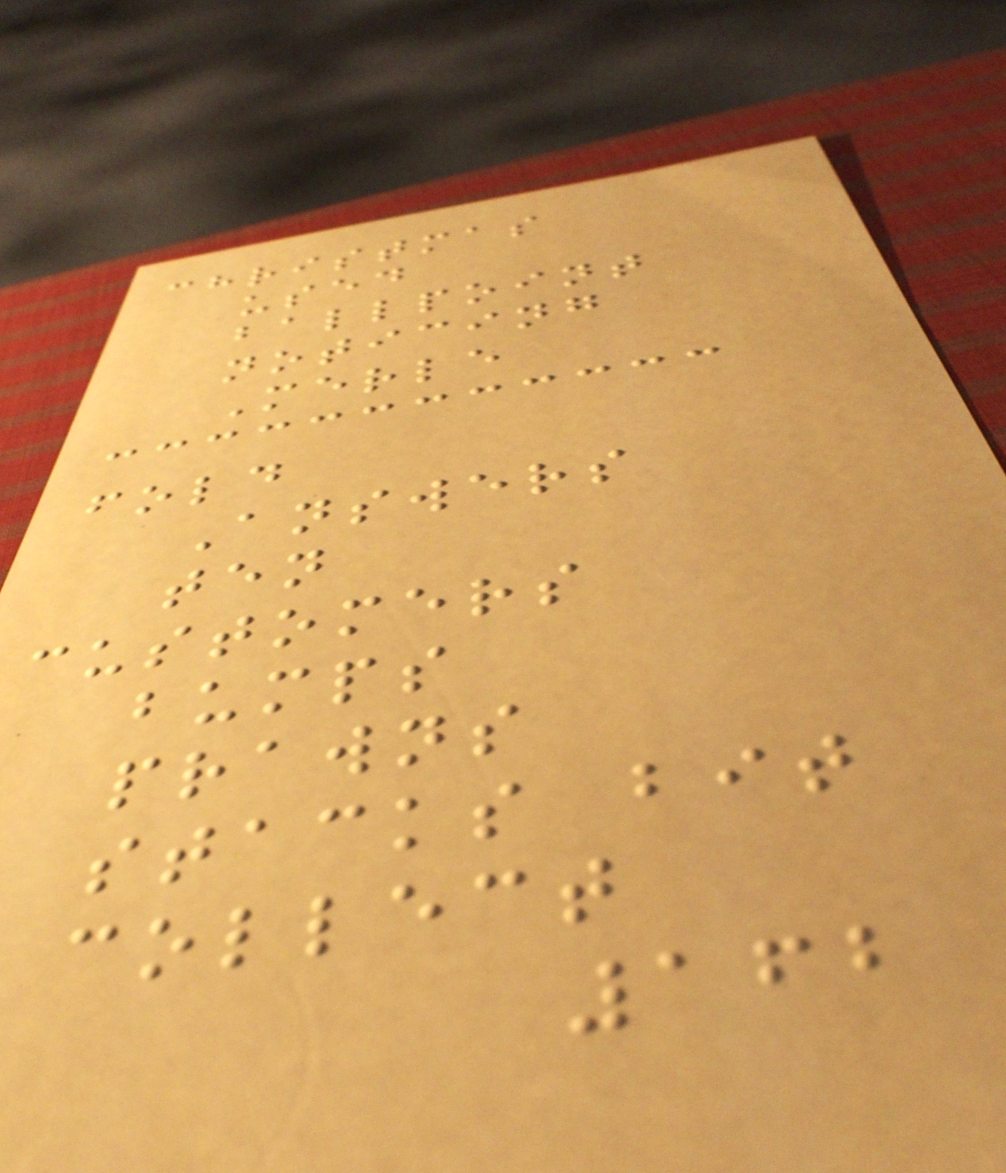christmas
used
ballpoint
noticing
Merle
fold
Answers
ten
customers
bumps
prawns
stacks bit
collect
162
